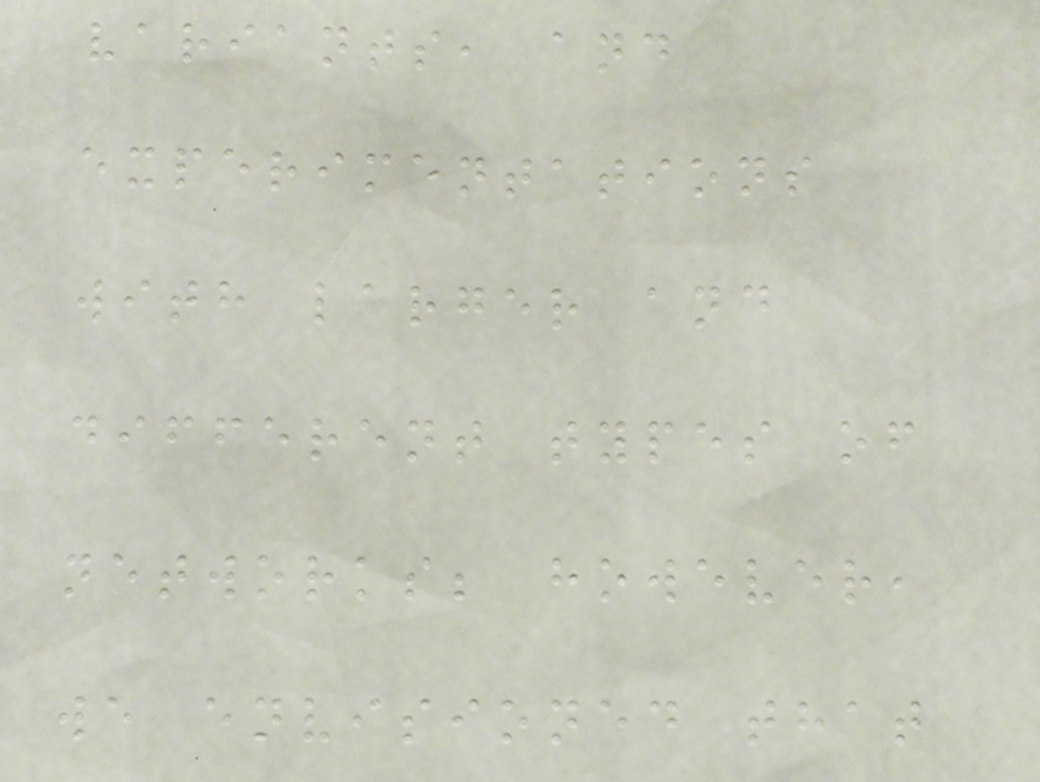variants, and
experimentations
with larger and
different types of
networks; however,
we envisioned that
